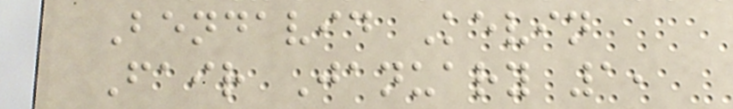Bendavid Kevin
Fair January 1,
